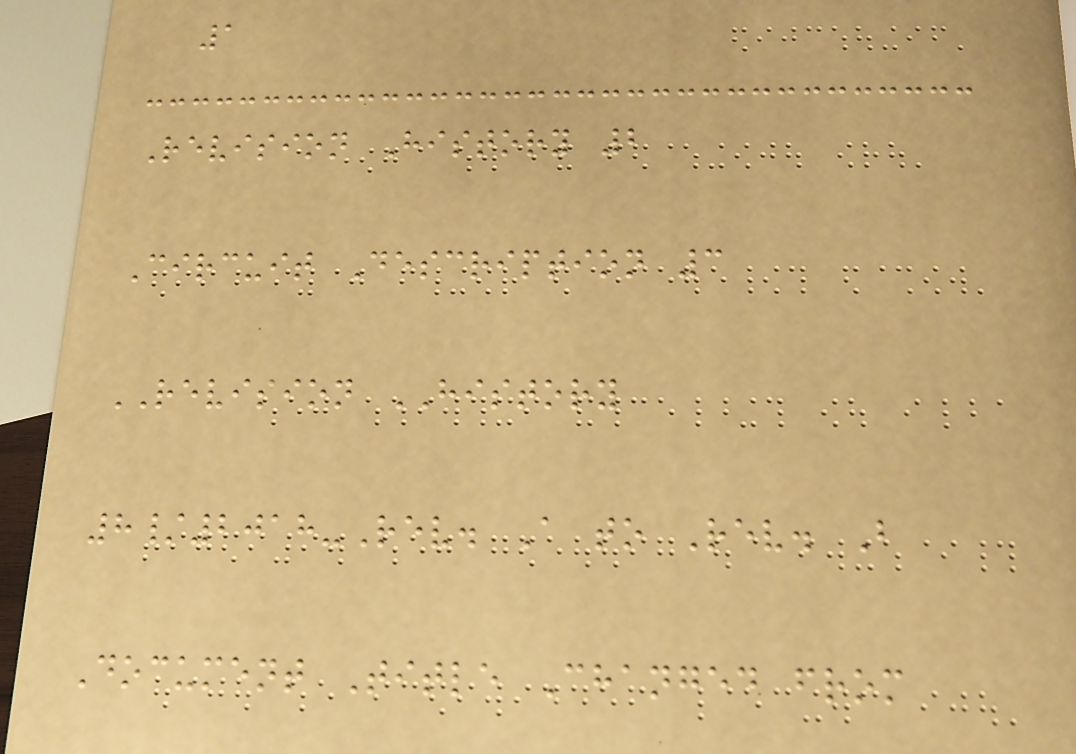1
Revision History 2
Circuit Description 3
REVISION HISTORY
8/2018-Rev. A to Rev. B
Document Title Changed from
